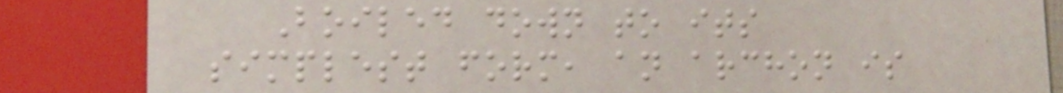Boiled down to its
simplest form, an archon is
